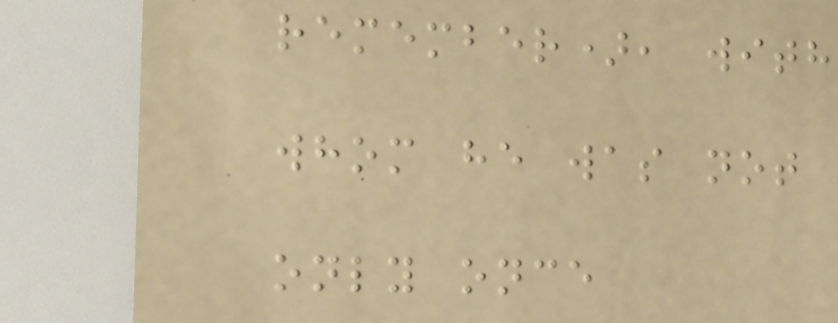remember), with
whom he was not
only once
